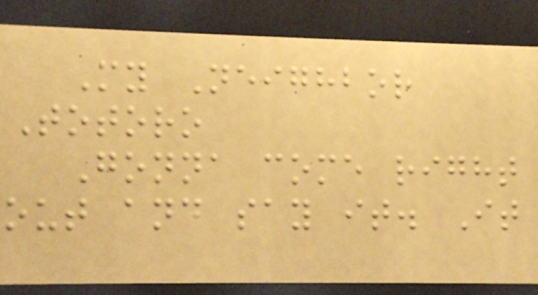My Neighbor
Totoro
Gonna come right
out and say it. It
